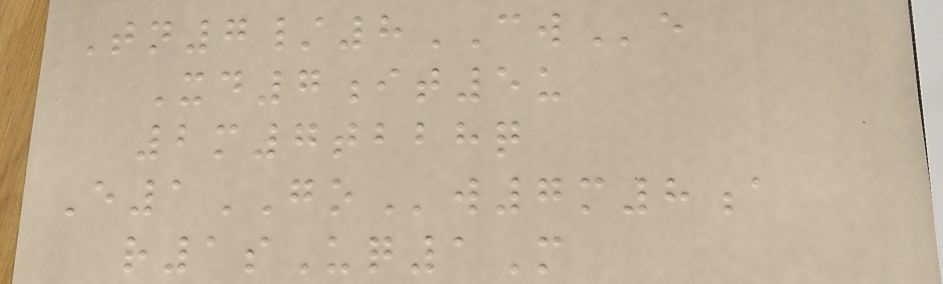Tn7/8CWe
Xd7it5u
2m7tbbhq
E1GOw7m8a
r1sUq1M
